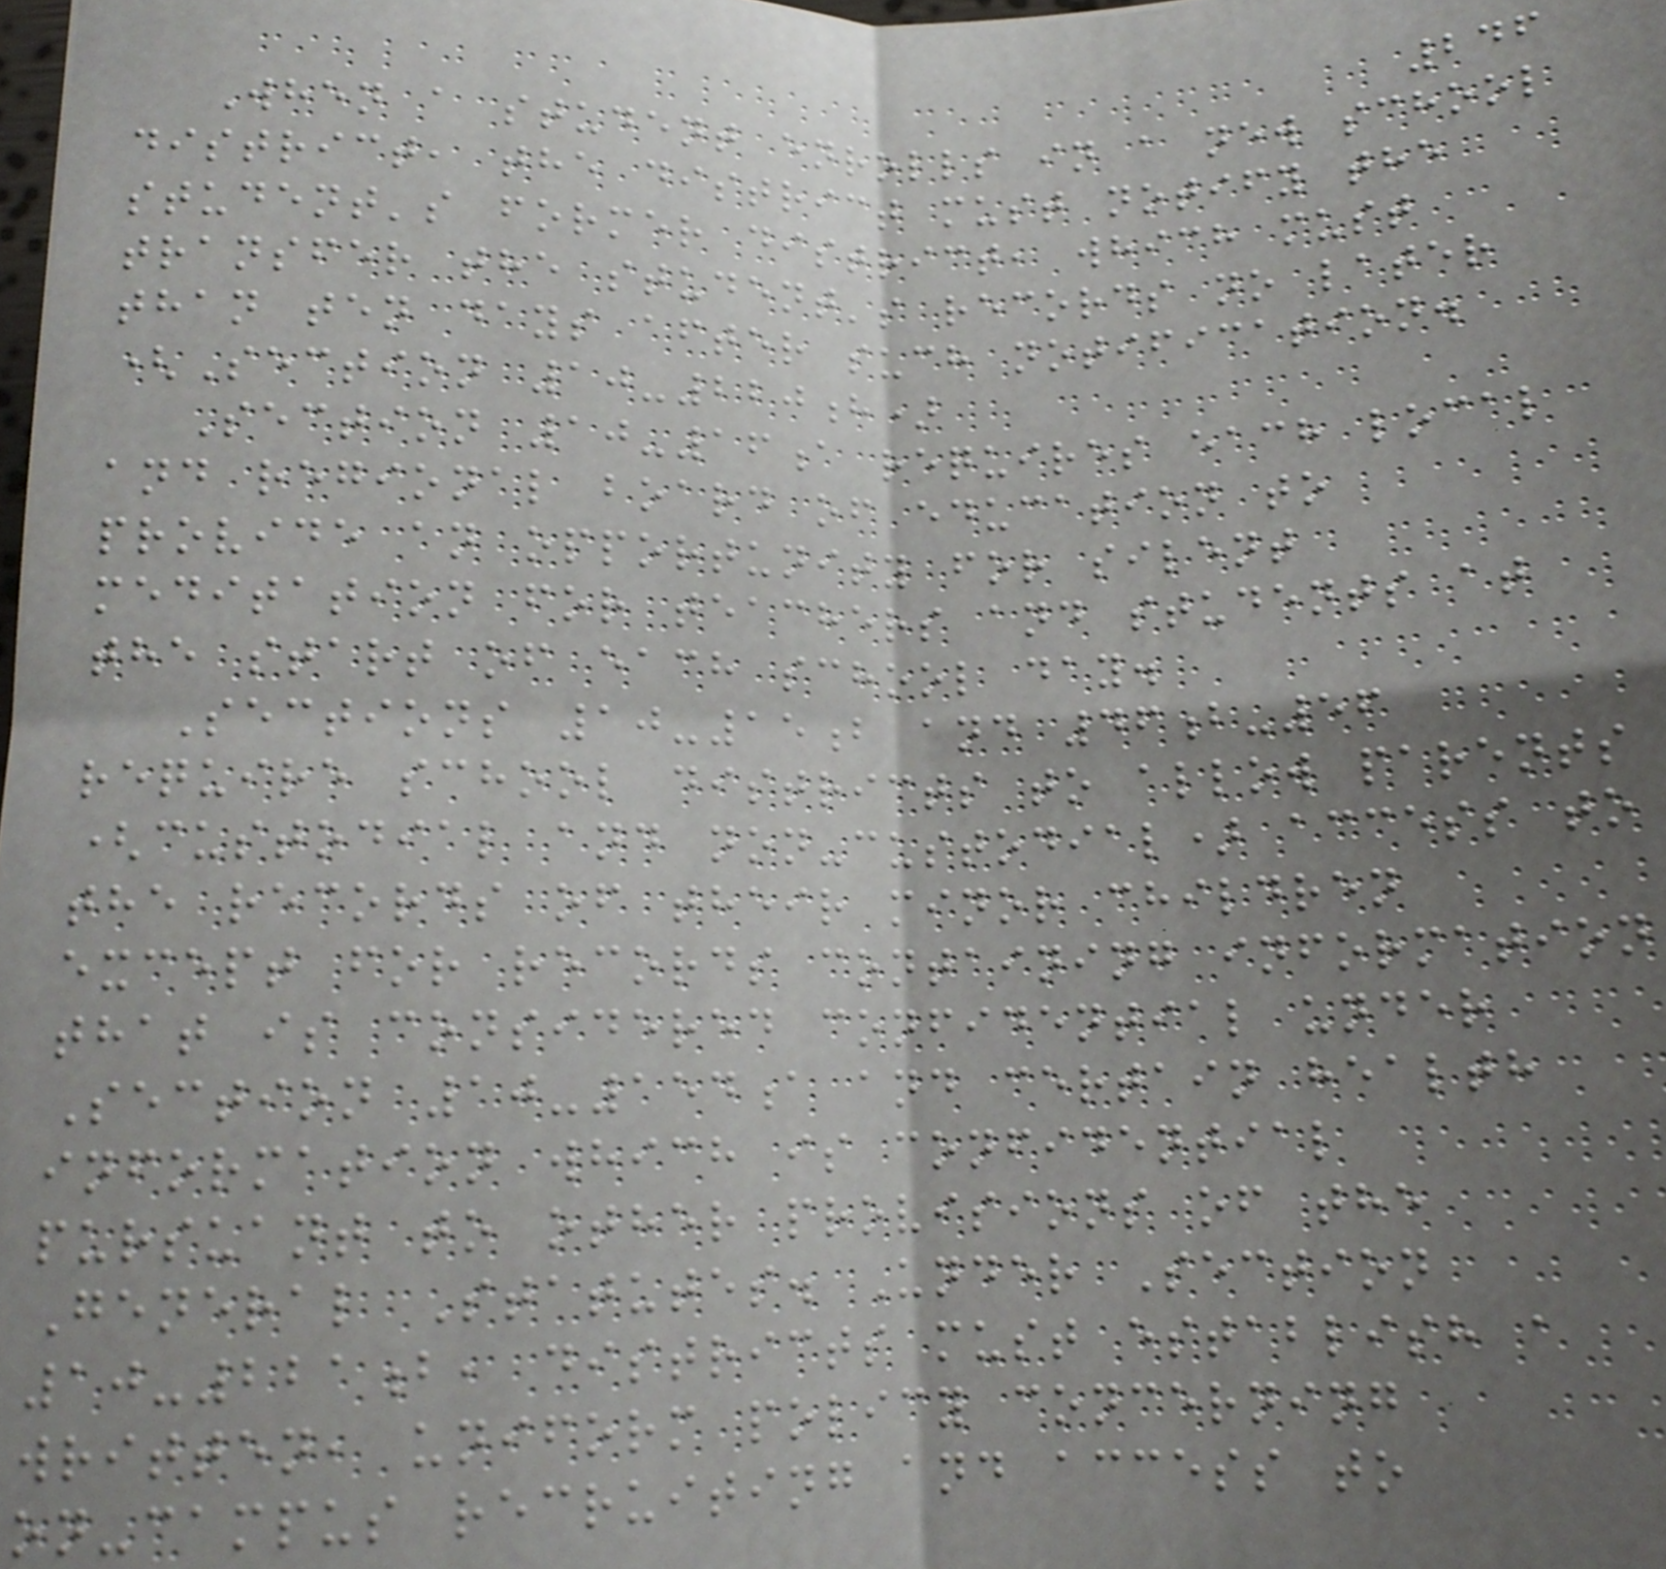246
When a student enrolls in a new school
district, the district must notify the
student's former district, which must
transfer the student's records no later
than ten days after such notification.
(Section 10-220h)
Section 10-16a requires each local
and regional board of education to
provide an opportunity for silent
meditation for teachers and students at
the start of each school day.
Sections 10-15b and 46b-56
require school districts to allow parents
(custodial and non-custodial) access to
the records of their minor children
except for records containing information
that is considered confidential under
Section 10-154a and certain health
information which is confidential
pursuant to other provisions of the
General Statutes. Under Section
10-221b, districts must establish a
written, uniform policy concerning
on-campus recruiting and access to
